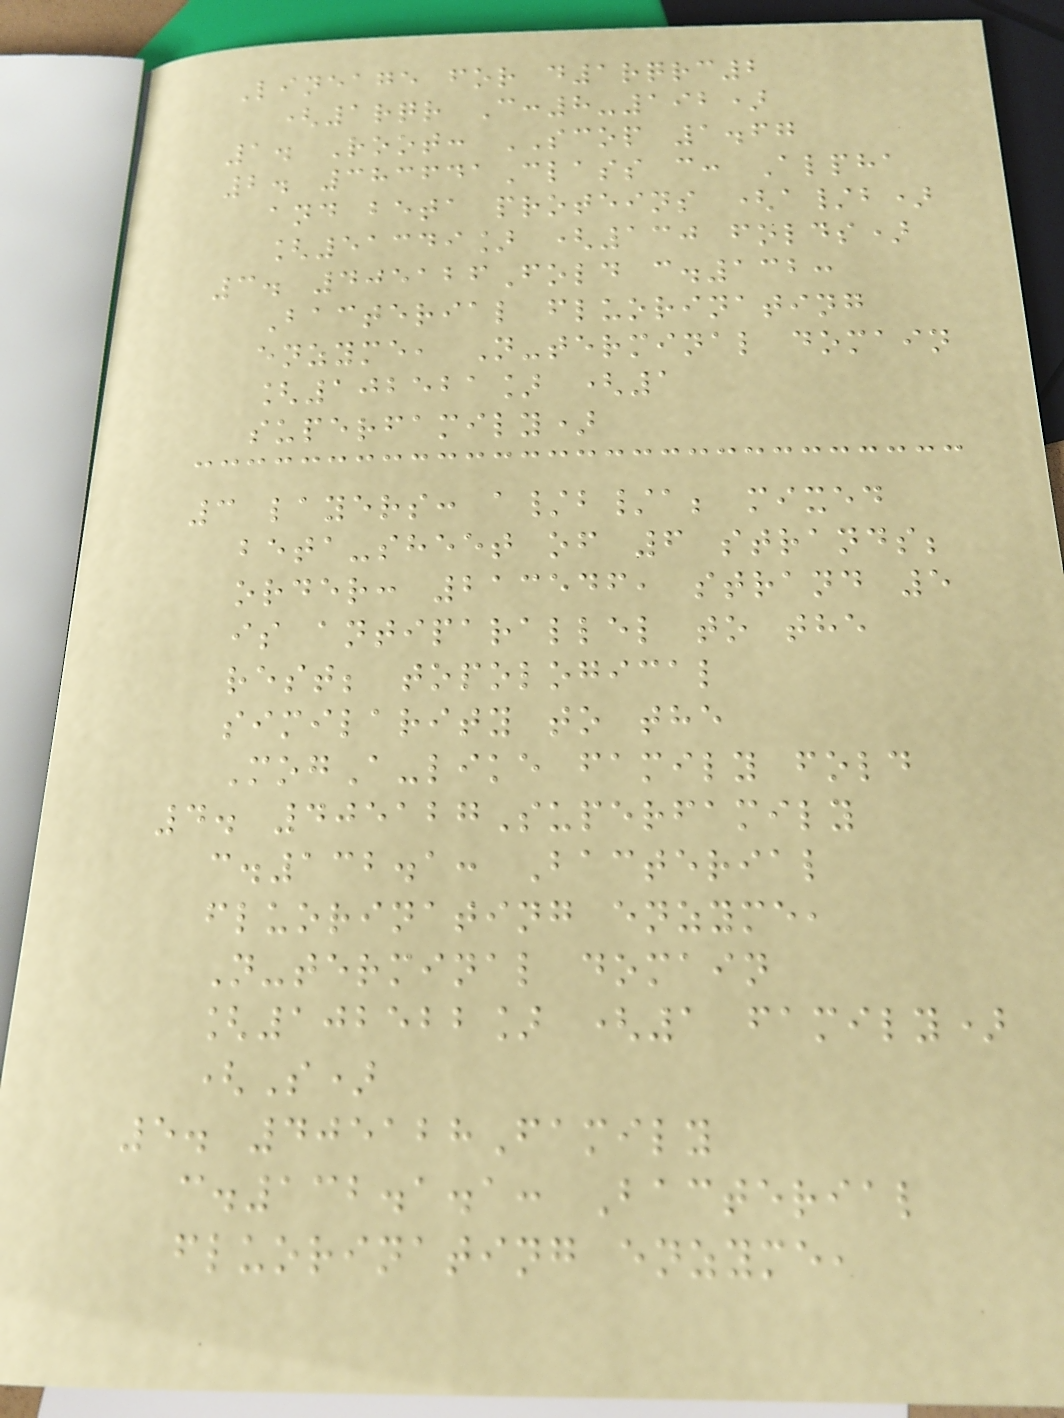Lineage for d1rqrc2
(1rqr C:8-192)
1. Root: SCOP 1.67
2. 383641Class c: Alpha
and beta proteins (a/b)
[51349] (130 folds)
3. 405126Fold c.132:
Bacterial fluorinating
enzyme, N-terminal domain
[102521] (1
superfamily)
3 layers: a/b/a; mixed
beta-sheet of 6 strands;
order: 213546, strand 5
is antiparallel to the
rest; topological
similarity to the
MogA-like family fold
4. 405127Superfamily
c.132.1: Bacterial
fluorinating enzyme,
N-terminal domain
[102522] (1 family)
(S)
5. 405128Family
c.132.1.1: Bacterial
fluorinating enzyme,
